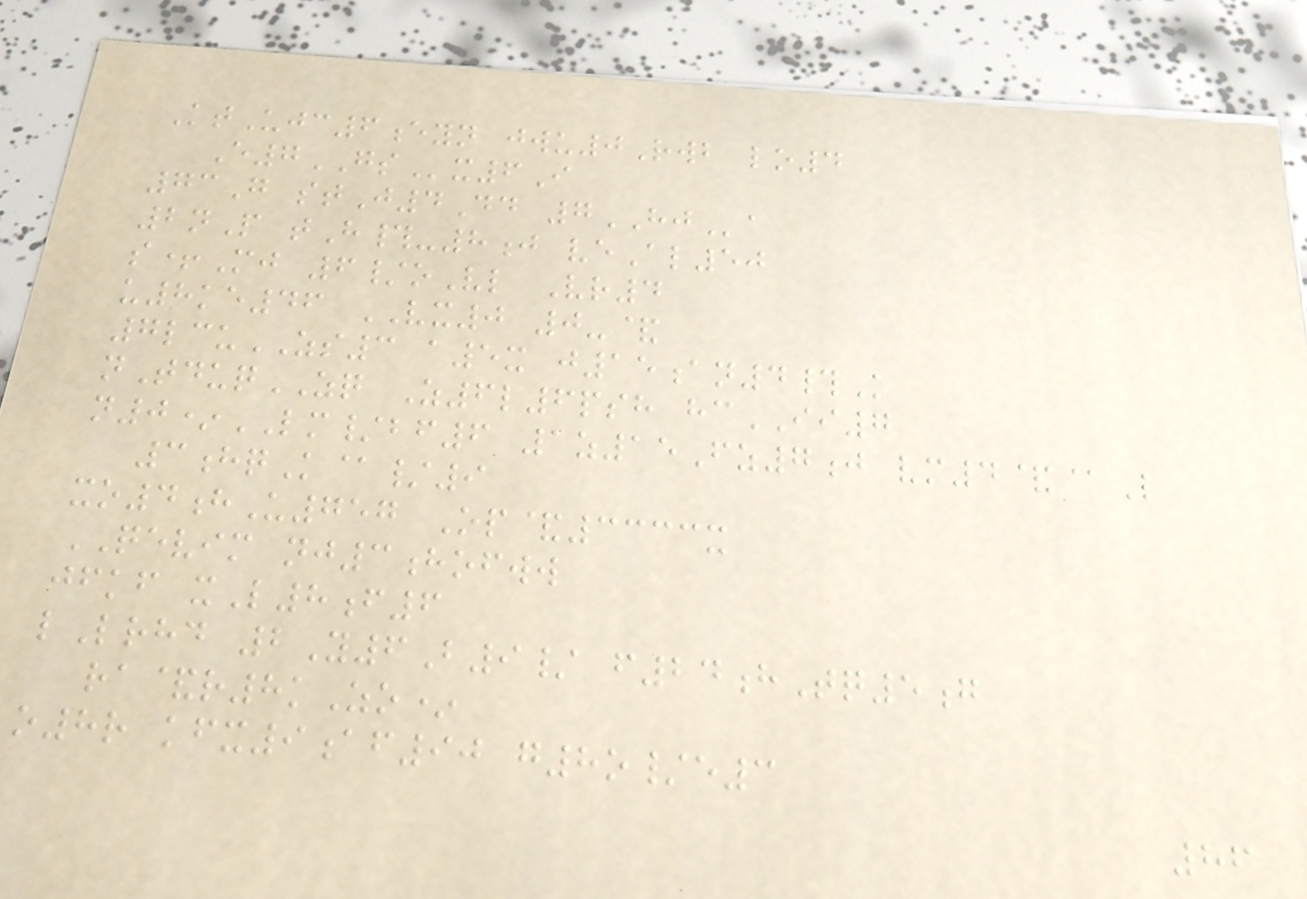KtUjc6eyn jwu0Rwb lo4
E7GSx6I
73G stJ4Dd 7HJa
2nP tH#-8j veAl50
s+Mj 6/oVl Vr4
u8ke46 VX0 0-&
7lcuZS3 a5x j15an4#K
nTduqZQ Z6l6psh hcII7
n0*LM/bf6 1z15Fz7j vm4&@L
3hqK@/9
xo4hU757 Op&3333x
QEVIM nj3hofww
jfkf xL8f6
lLrhd 2Y6B9/ f24hTq5g
ra&r8kZo*
o8r kfx9af90 g8o/e3
86
